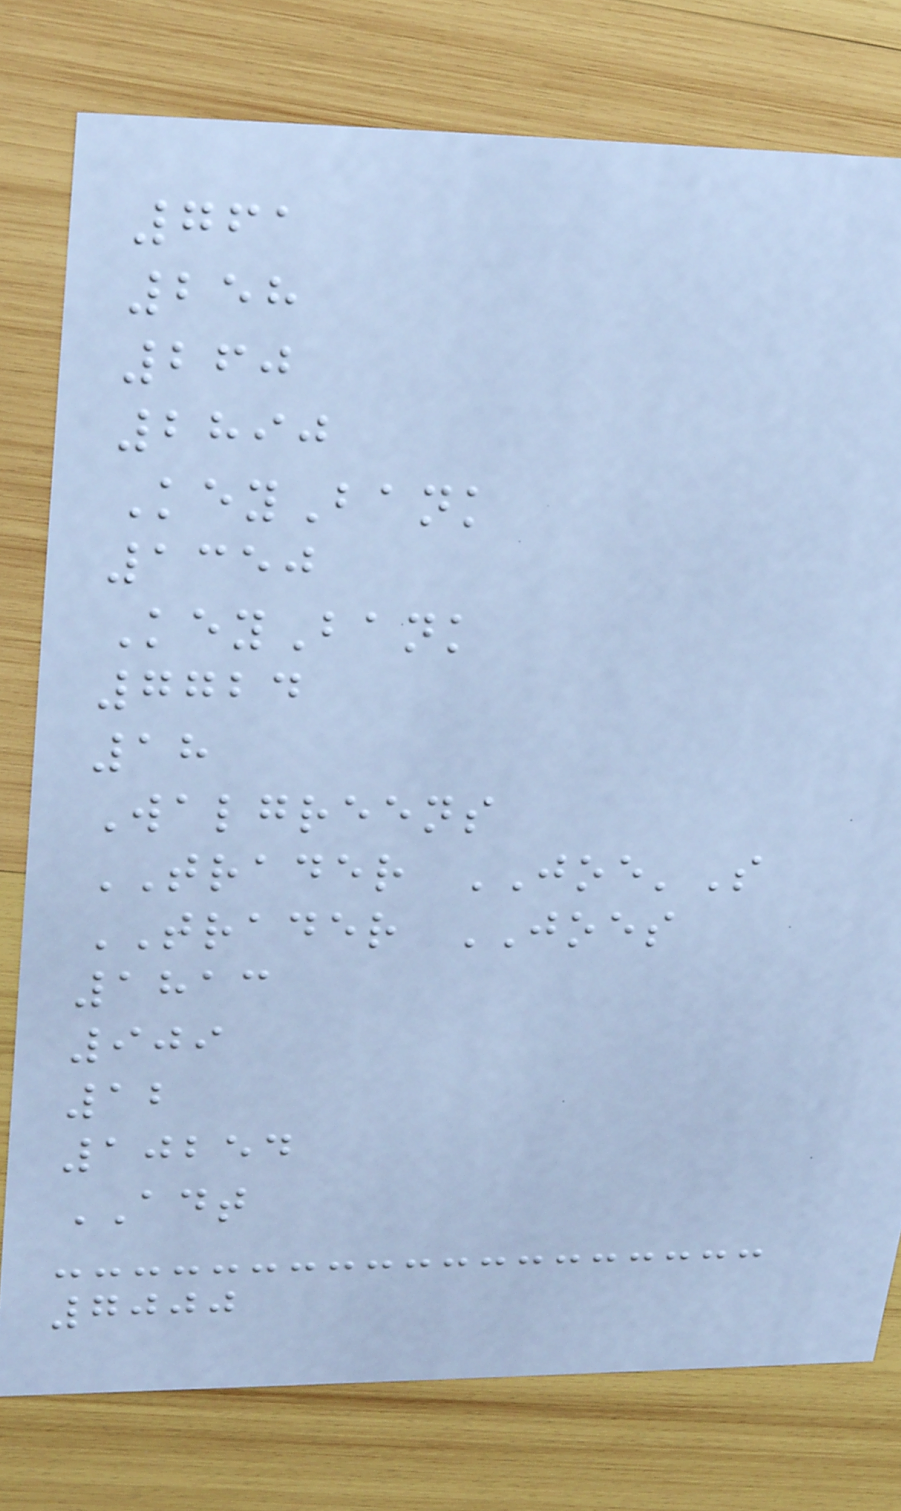761
258
260
2890
KeyBank
1350
KeyBank
7724
18
Walgreens
TRADER JOE'S
TRADER JOES
1813
909
12
10254
ADT
7000
